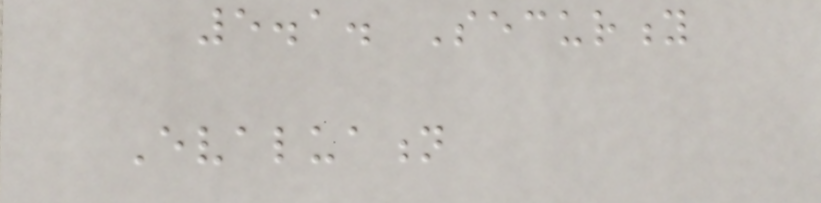5.1. Security
Evaluation
